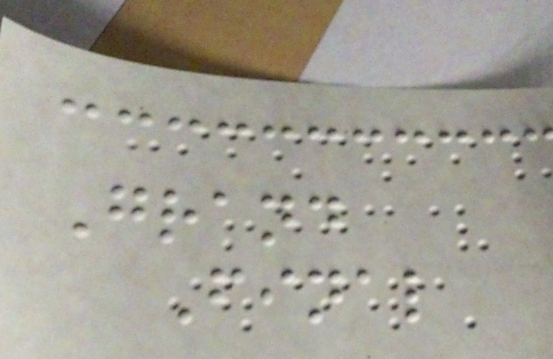Grand
Final
